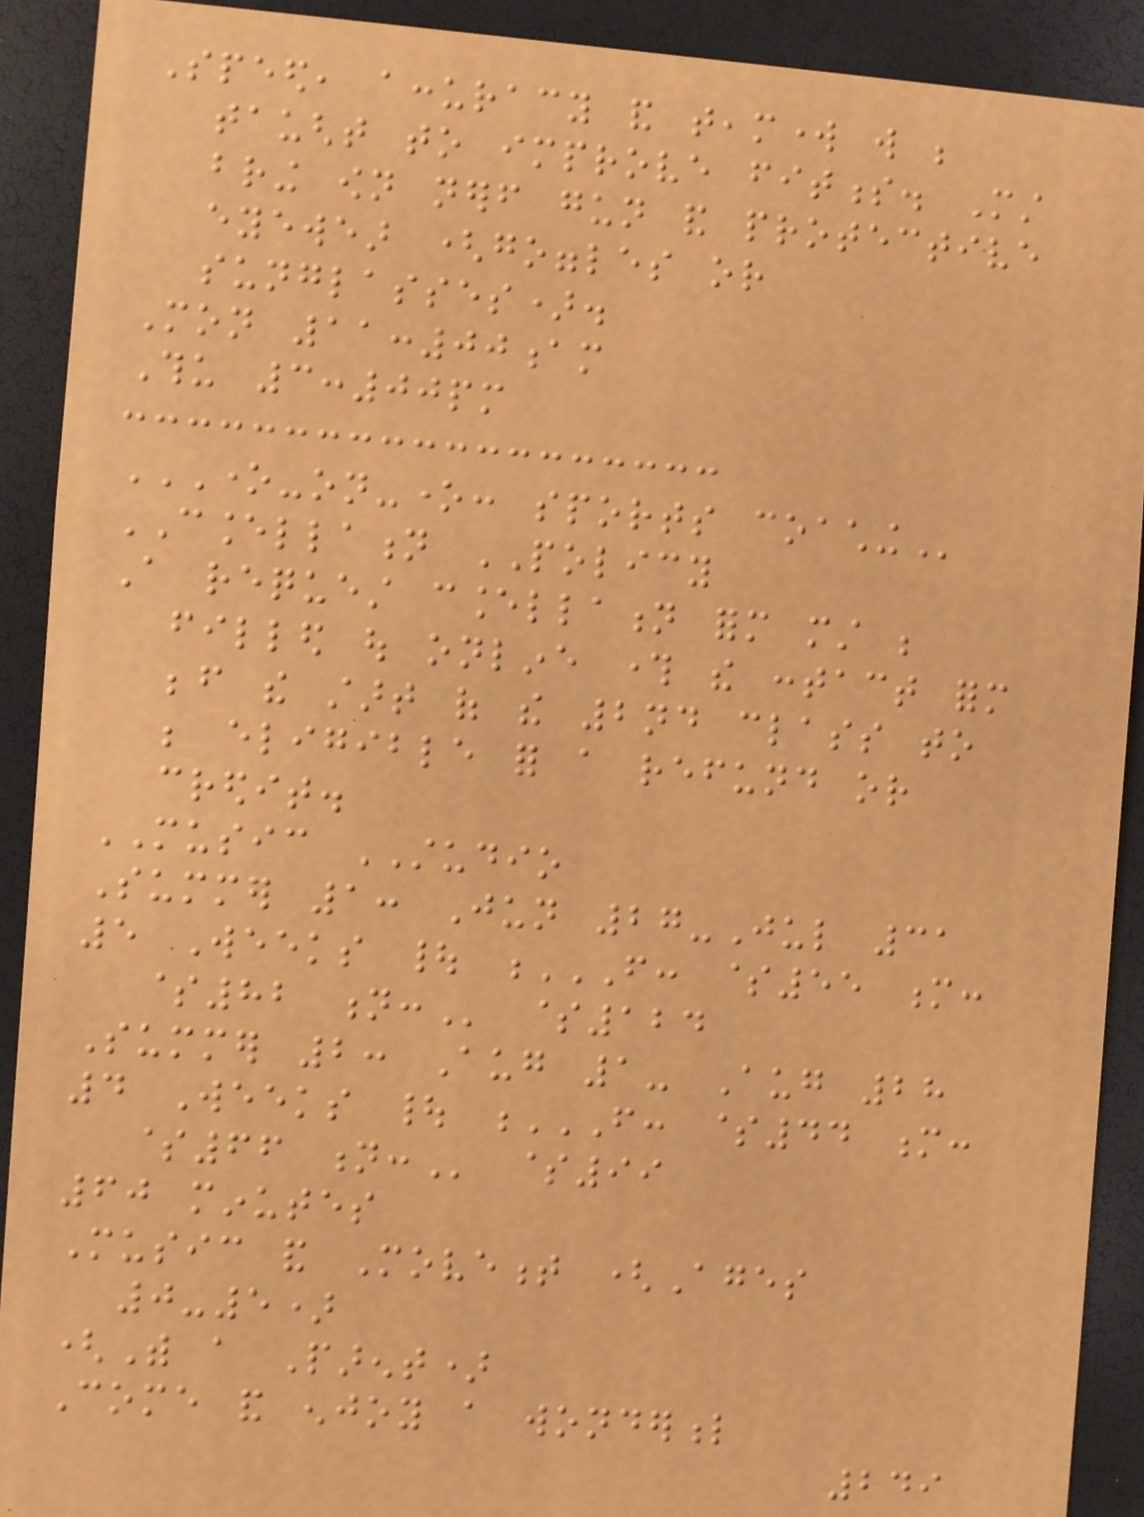Speed, accuracy and teamwork will be
taught to improve fitness. Must
bring own nerf gun and protective
eyewear (goggles or
sunglasses).
Mon 11:00am
Thu 3:00pm
ONE-ON-ONE: SPORTS COACHING
CANCELLATION POLICY
A request cancellation form must be
filled out online through the contact form
before the start of the 2nd class to
be eligible for a refund or
credit.
MUSIC STUDIO
Summer 1: Jun 27-Jul 31
5 Weeks | F: $55 M:
$82 N: $124
Summer 2: Aug 1- Aug 28
4 Weeks | F: $44 M:
$66 N: $99
60 minutes
Music and Movement (Ages
0-5)
(With a Parent)
Come and enjoy a wonderful
249
